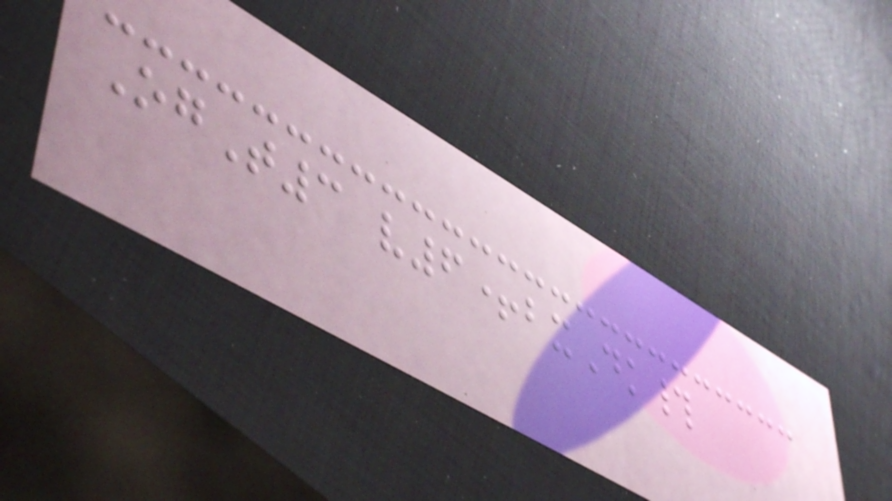OgT3 v6+bxDk#
